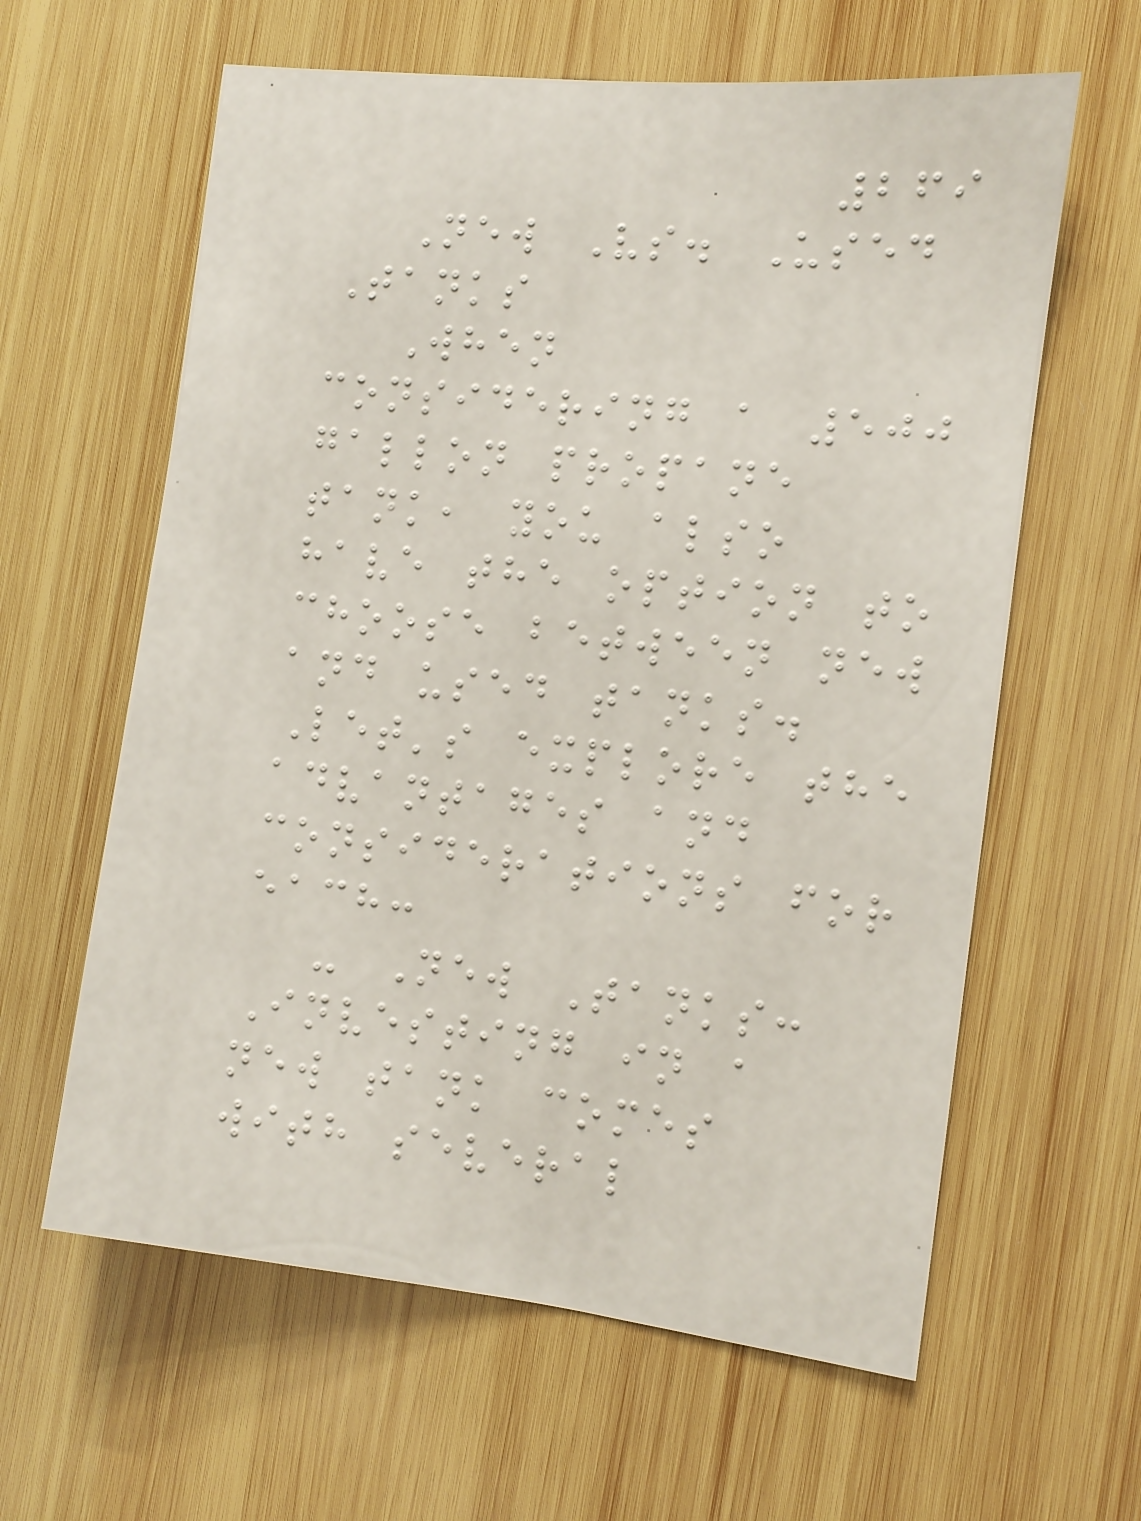269
New Vs. Used
Tanks
When
considering a 500
gallon propane
tank, you also
have the option to
choose between new
and used tanks.
Let's explore the
advantages and
considerations for
each:
- New Tanks:
Investing in a
new tank comes
with several
